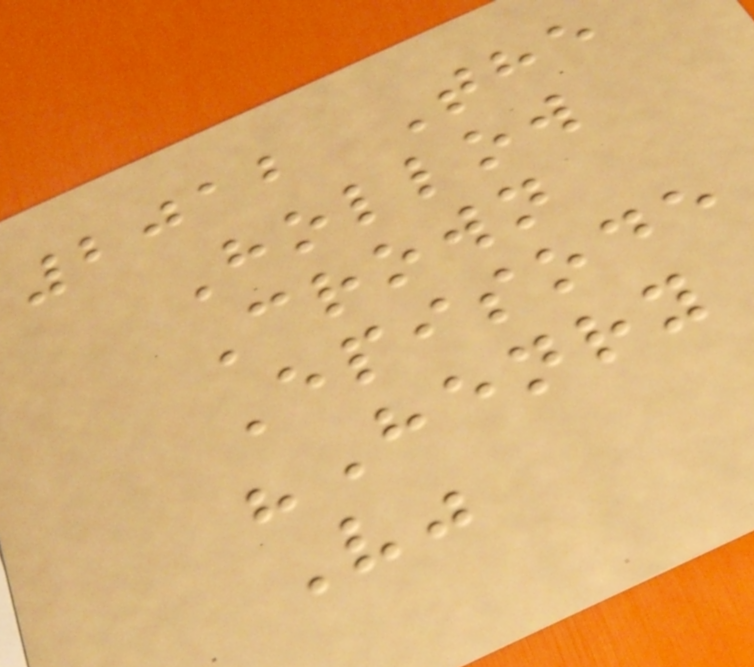2012 The
Hollow
Crown
Episode
"Henry
V"
